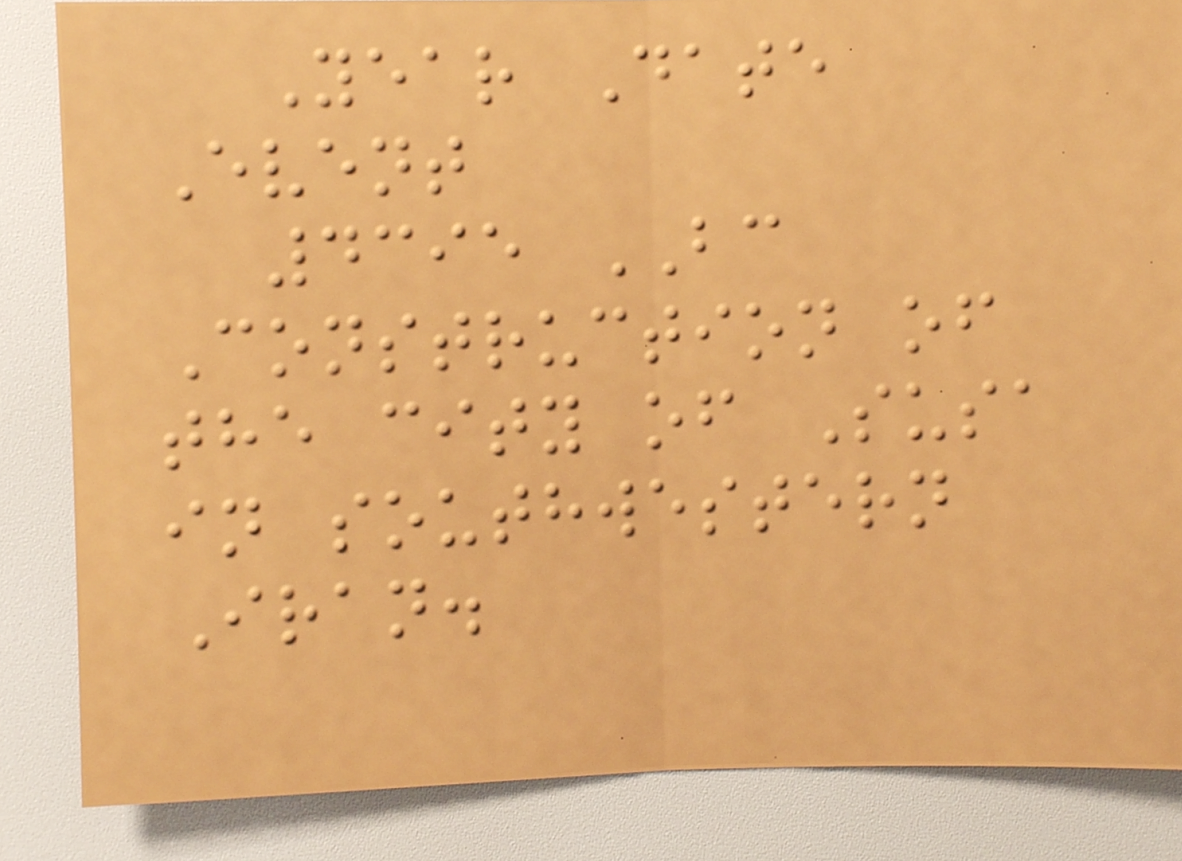Year Date
Event
4395 BC
Construction of
the city of Susa
in southwestern
Iran.
